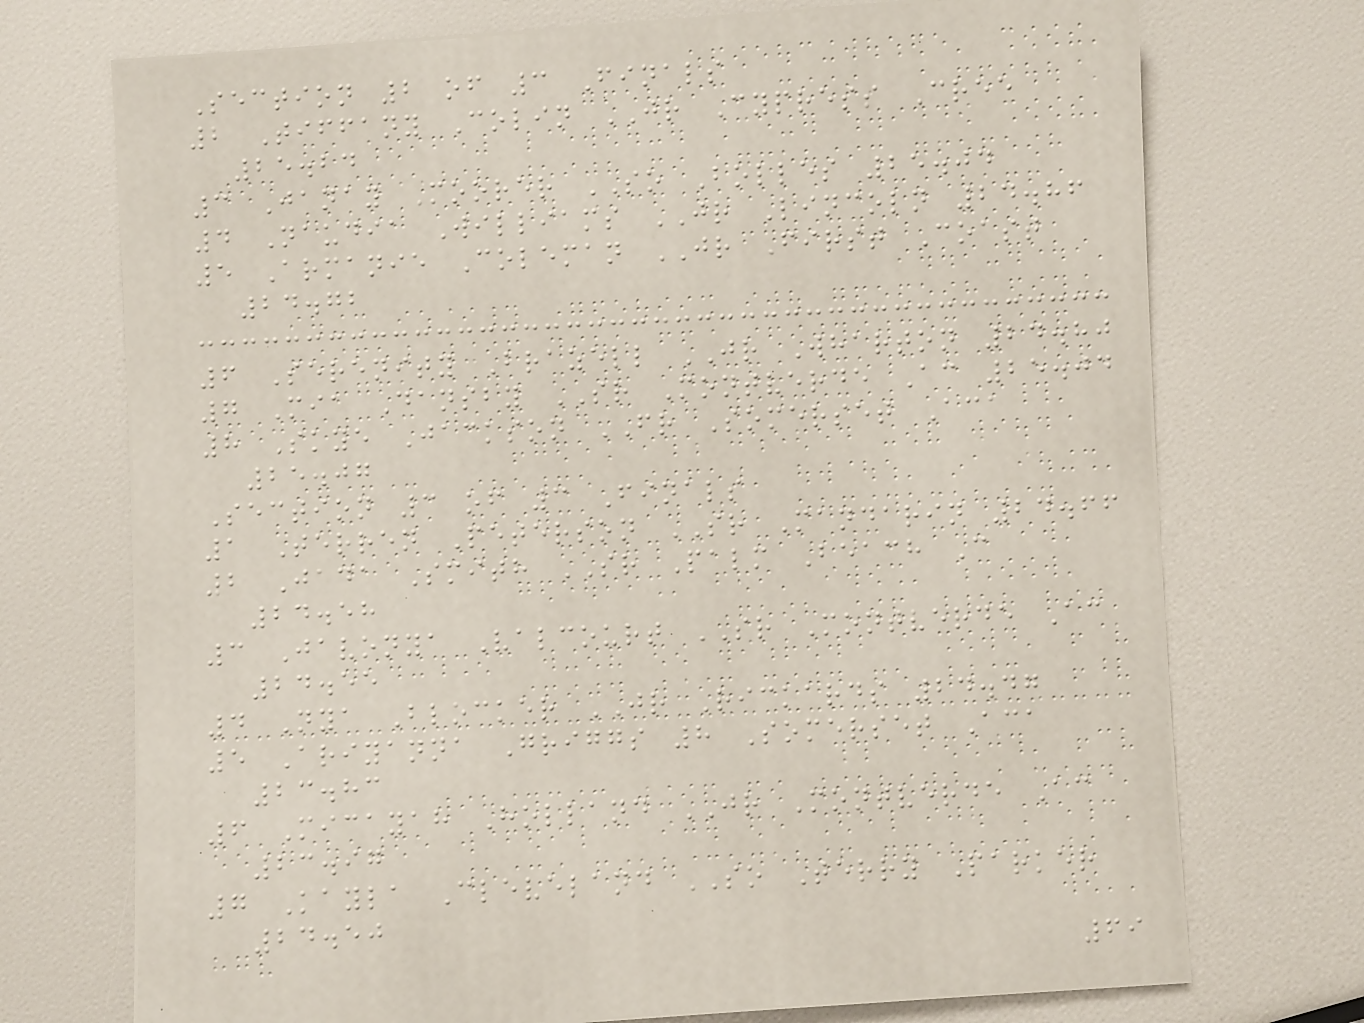Section 2 of 3 Finals
2 Tiffany Colin JR Cypress Cree
25.24
3 Janay Moorer SO Bolles 25.04
4 Naudia Williams JR Lincoln 24.86
5 Armanie Coleman JR First Coast
24.72
6 Serenity Brazell JR Wharton 24.80
7 Mia Dansby SR Montverde Ac 25.04
8 Skye Jackson FR Somerset Aca
25.07
Section 3 of 3 Finals
1 Terren Peterson SR Mandarin 24.66
2 Jada Smith SR Palm Beach C
24.58
3 Javonya Valcourt SR Montverde Ac
24.55
4 Nya Blocker JR Rickards 24.47
5 Ariyanna Griggs 8 Somerset Aca
23.83
6 Micayah Holland JR Montverde Ac
23.97
7 Kayla Cleveland SO Terry Parker
24.50
69
